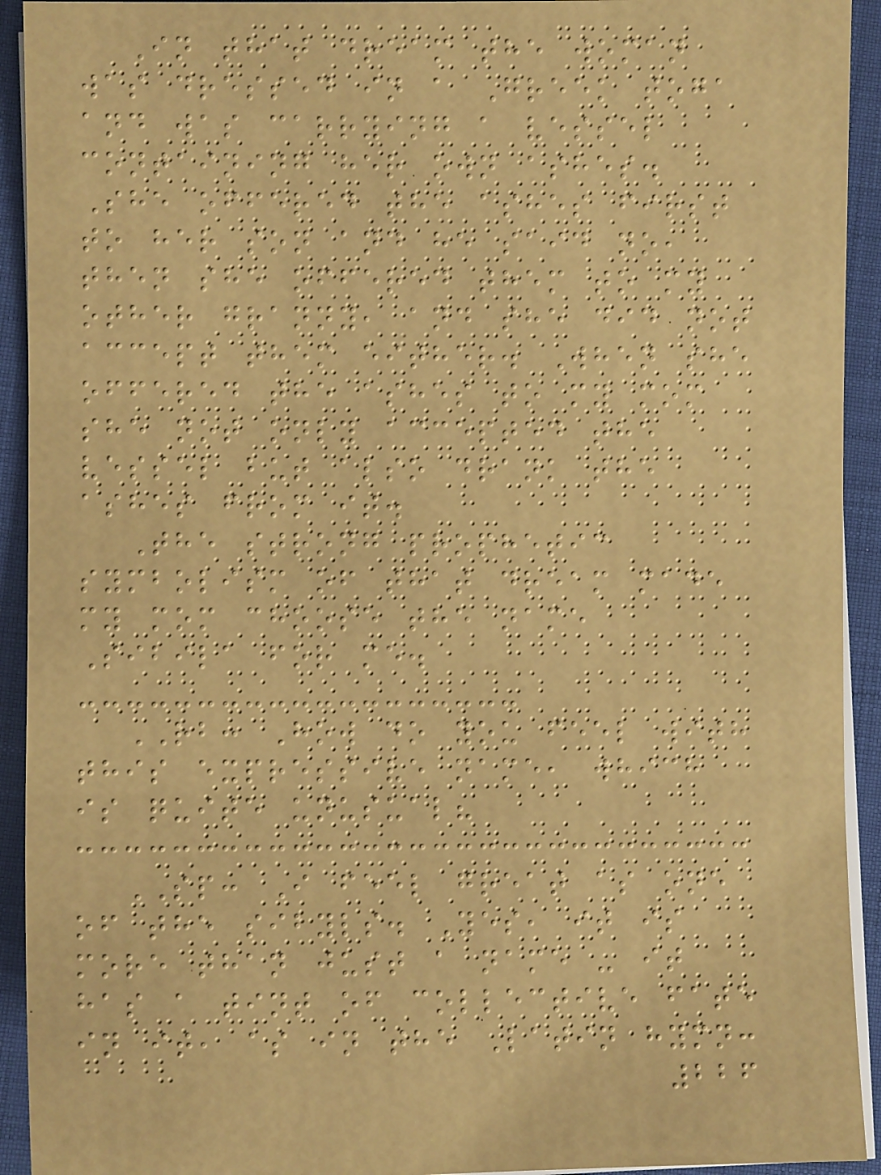In that dream the woman
was dressed in a Greek toga
and was carrying a vessel
containing her own ashes.
She offered the ashes first
to her son and he said no,
then she offered them to my
other granny, and she did not
accept them either. When she
offered the ashes to my mom
she not only accepted the
vessel but also drank the
ashes from it.
The strong prophetic
symbolism of that dream made
my mom choose the name
Sibila for me.
RB: How do you feel with
this expressive name, which
is quite unusual?
SP: I feel great as one
of the sibyls. Yes, it is
more than just a name - it
has a tint of collective fate
in it, as in the Latin hymn:
226
